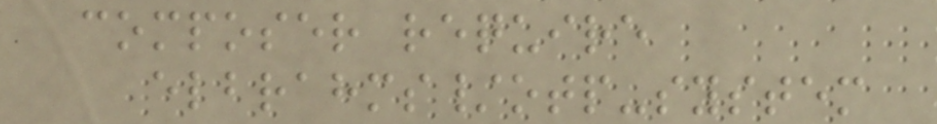composer require
elbrahms/otp-system
